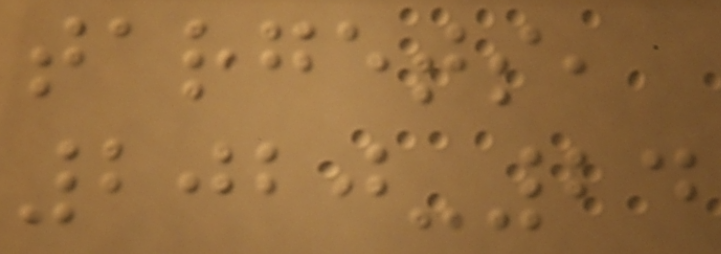targets,
2020-24
